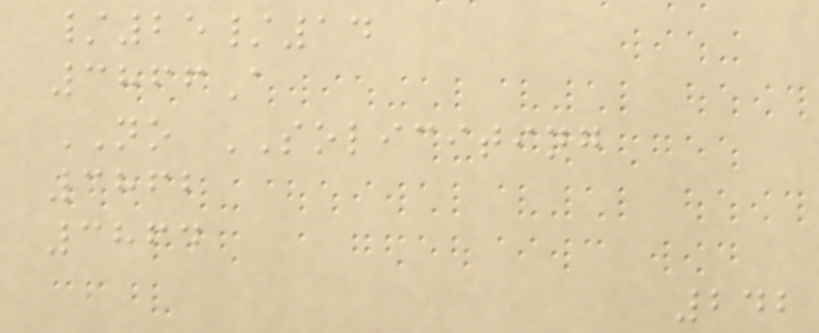/25/14
3866A
NO SOLICITING
3862
3864
242
